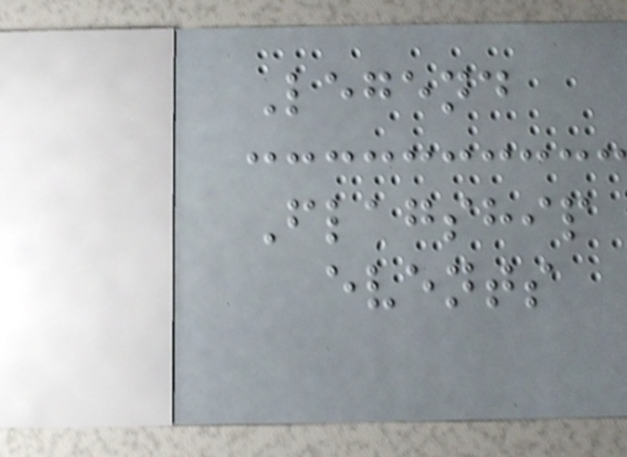Legend
Flagship
events
